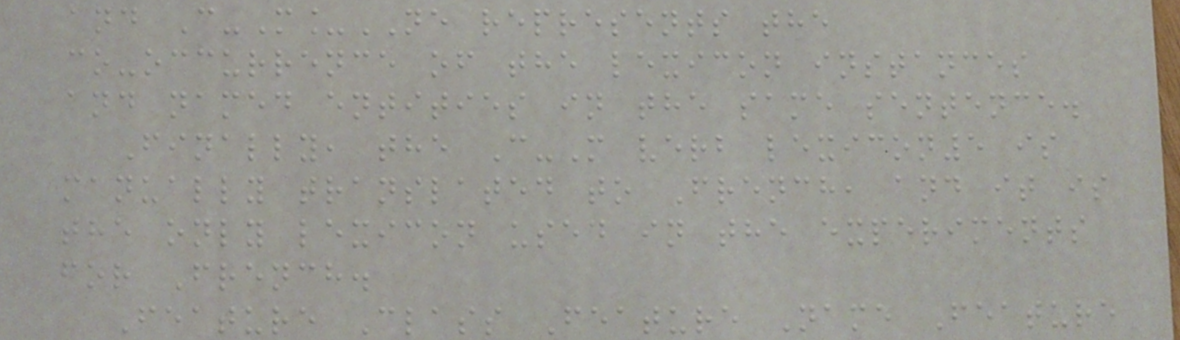and C-M_NE represents the
co-occurrence of the lexicon instances
and named entities in the same sentence.
Finally, the C-M verb lexicon5 is
manually translated to French, and it is
the only lexicon used in the experiments
for French.
Feature Class Feature Name Feature
